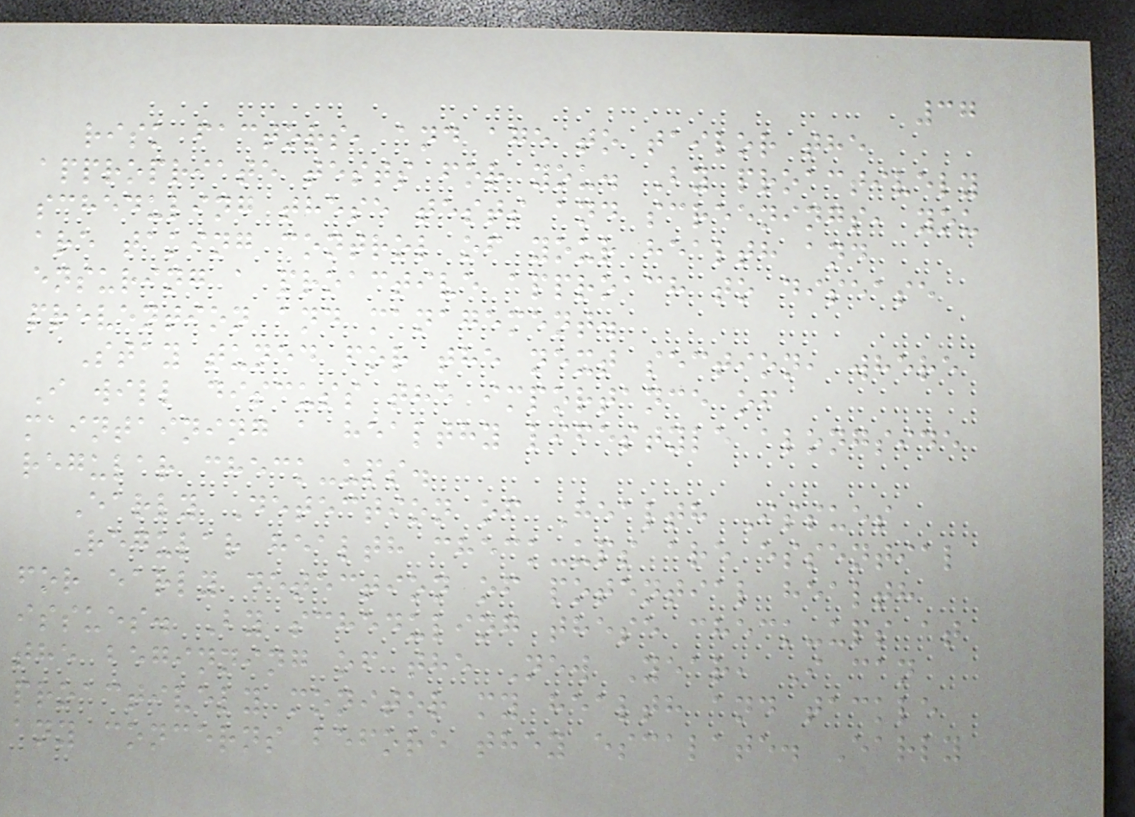37
risk factors, and age to tailor the
appropriate tests for you. By proactively
scheduling these tests and screenings, you
are taking control of your health and
ensuring a proactive approach to disease
prevention and management.
Stay tuned for the next section, where
I will discuss the importance of
maintaining a healthy lifestyle alongside
regular check-ups.
Early Detection of Health Issues
Regular health check-ups are essential
for early detection of potential health
issues. By scheduling these check-ups at
the beginning of the New Year, I can
proactively monitor my health and tackle
any concerns before they escalate. Early
